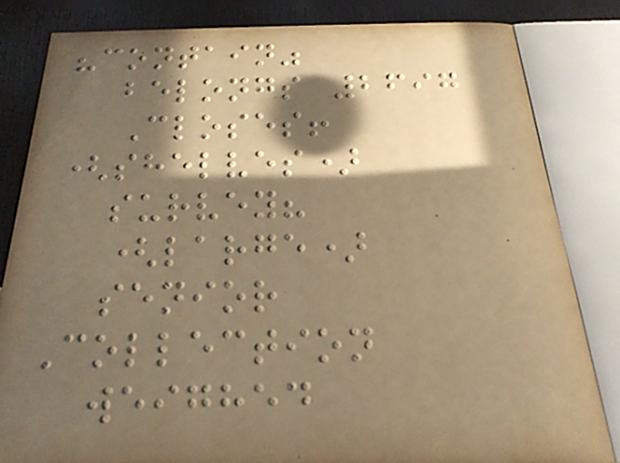"contain"
belongs 2697
Closes!
(shelves)
survey?
(large)
senior
Collection
weighed
